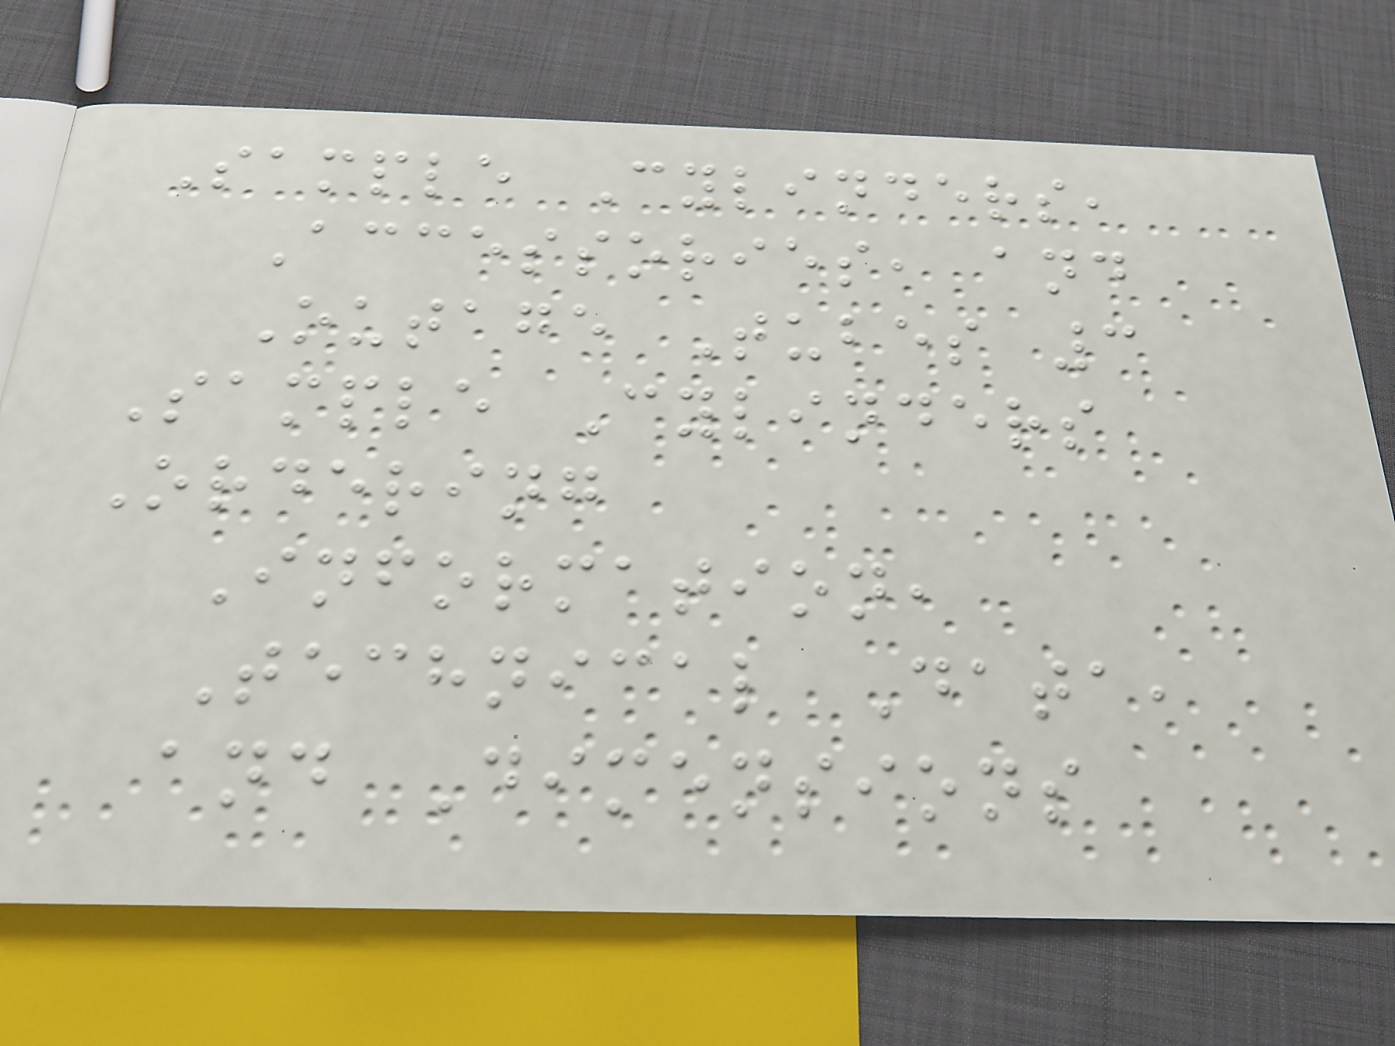Sample Cylinders,
Accessories, and
Outage Tubes 3
Sample Cylinders
Ordering
Information,
Technical Data,
and Dimensions
